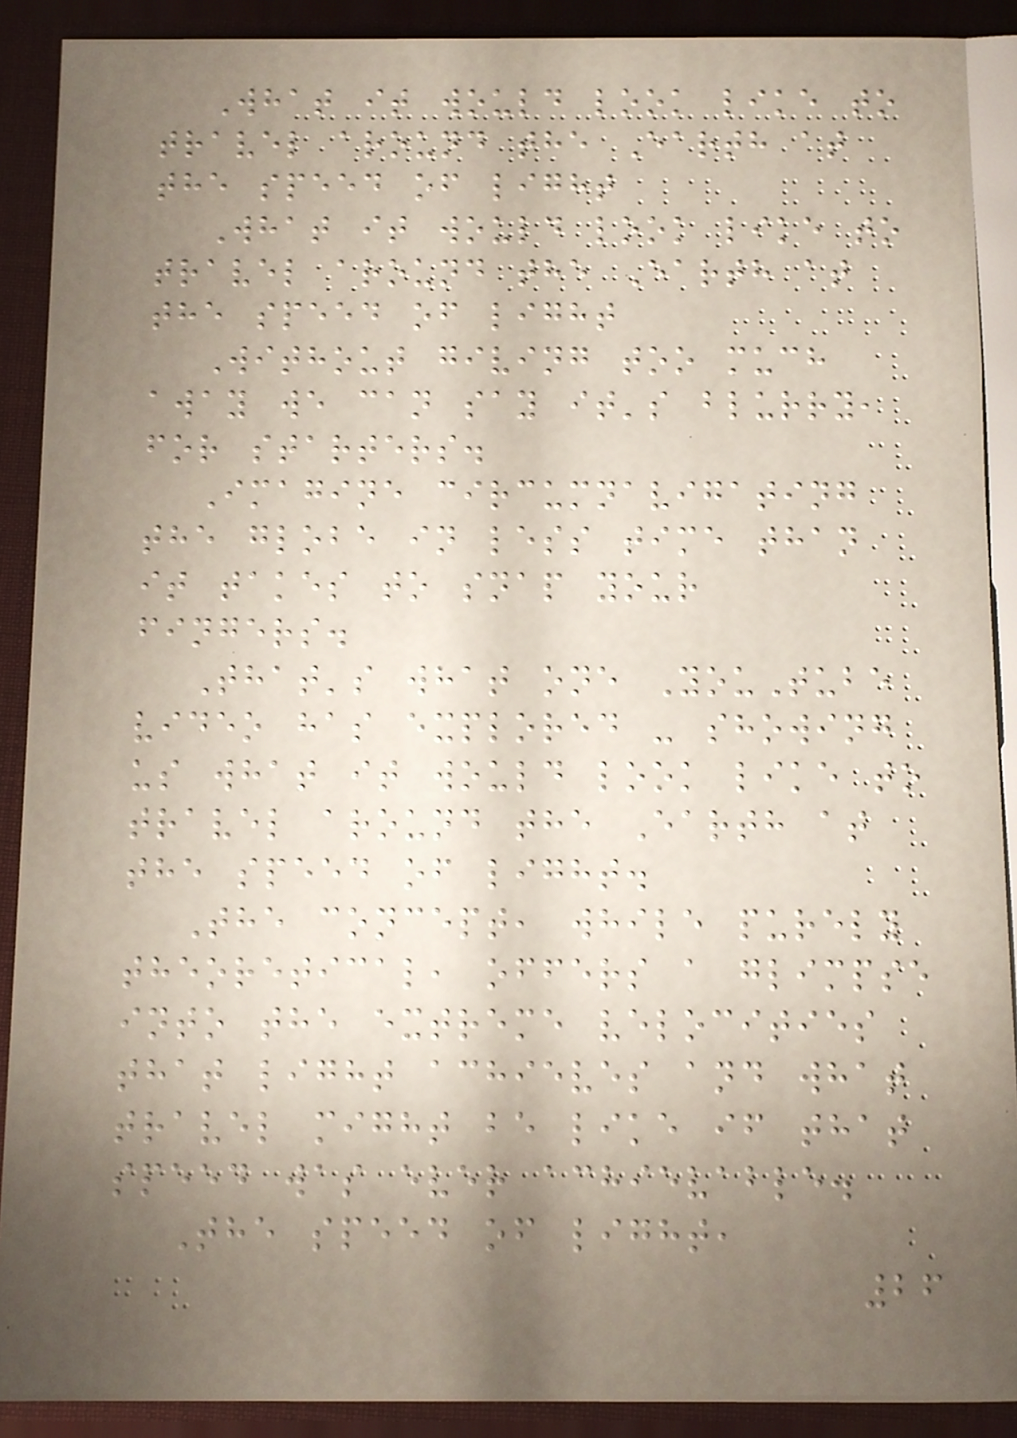What it would look like to
travel around the Earth at
the speed of light
What it would look like to
travel around the Earth at
the speed of light
Without giving too much
away we can say it's blurry,
for starters.
Imagine circumnavigating
the globe in less time than
it takes to snap your
fingers.
That's what one YouTube
video has explored - showing
us what it would look like to
travel around the Earth at
the speed of light.
The concept, while purely
theoretical, offers a glimpse
into the extreme velocities
that light achieves and what
travel might be like if that
speed was ever achievable.
The speed of light,
26
